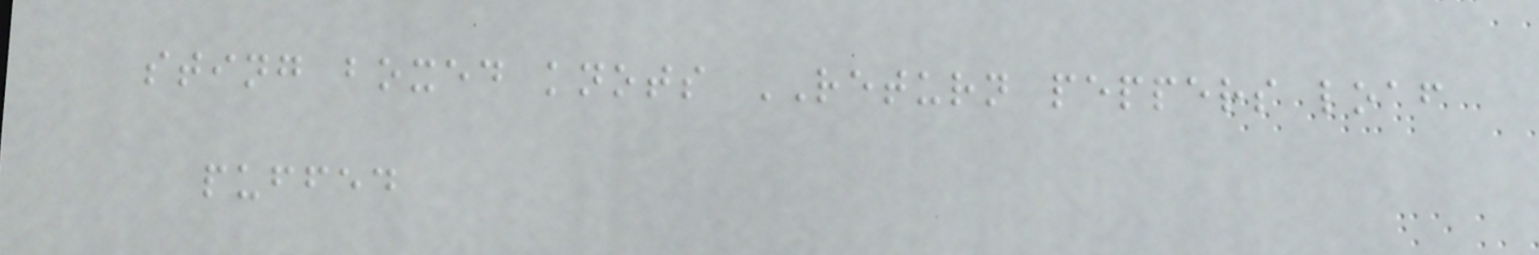sting boxed knots RETURN peppers loaf
puffed
